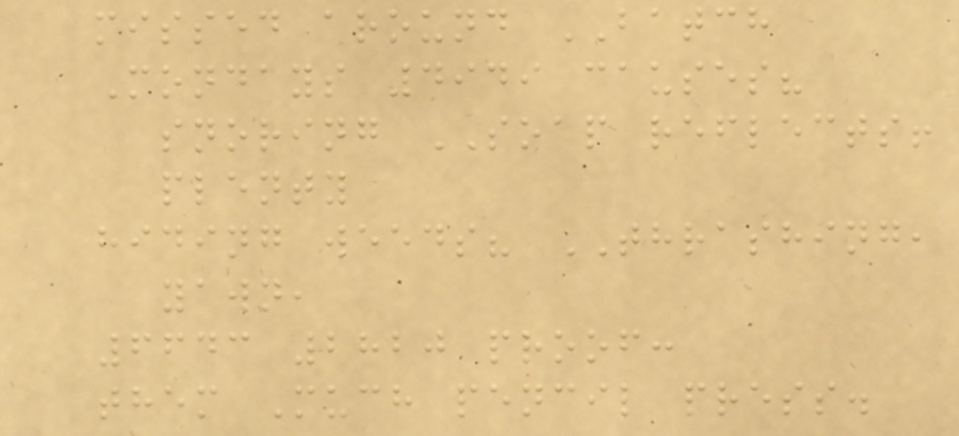missed around BATCH
Mondays 4949 causes?
snoring SOAP reflects!
plenty
hiding weeds? THRASHING,
yawn,
6643 2820 proof:
them Much pencil press.
